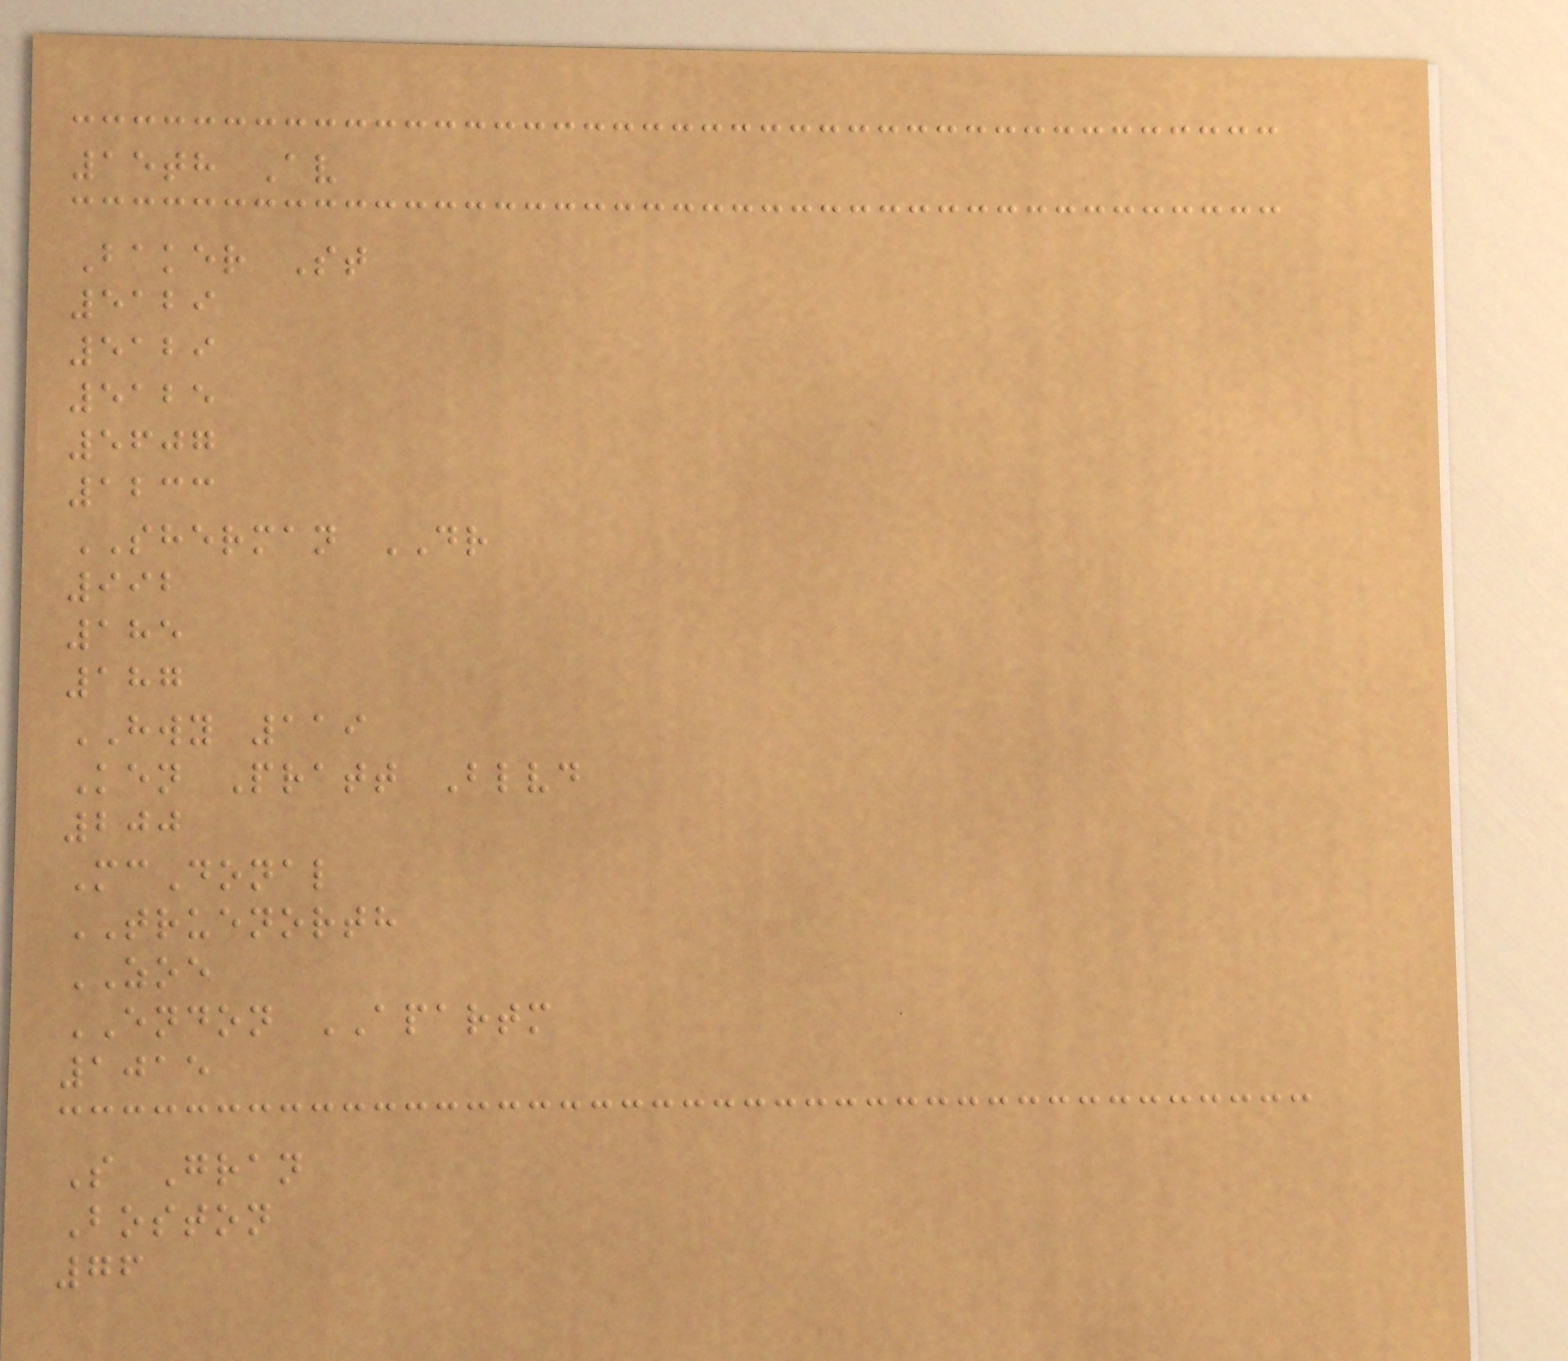15th Av
Baker St
5129
5129
5125
5607
1233
SHERMAN DR
992
185
187
HWY 119
Ken Pratt Blvd
200
McDonal
TRUENORTH
ZOE
ENDON APARTM
1015
S Gran
Boston
76
